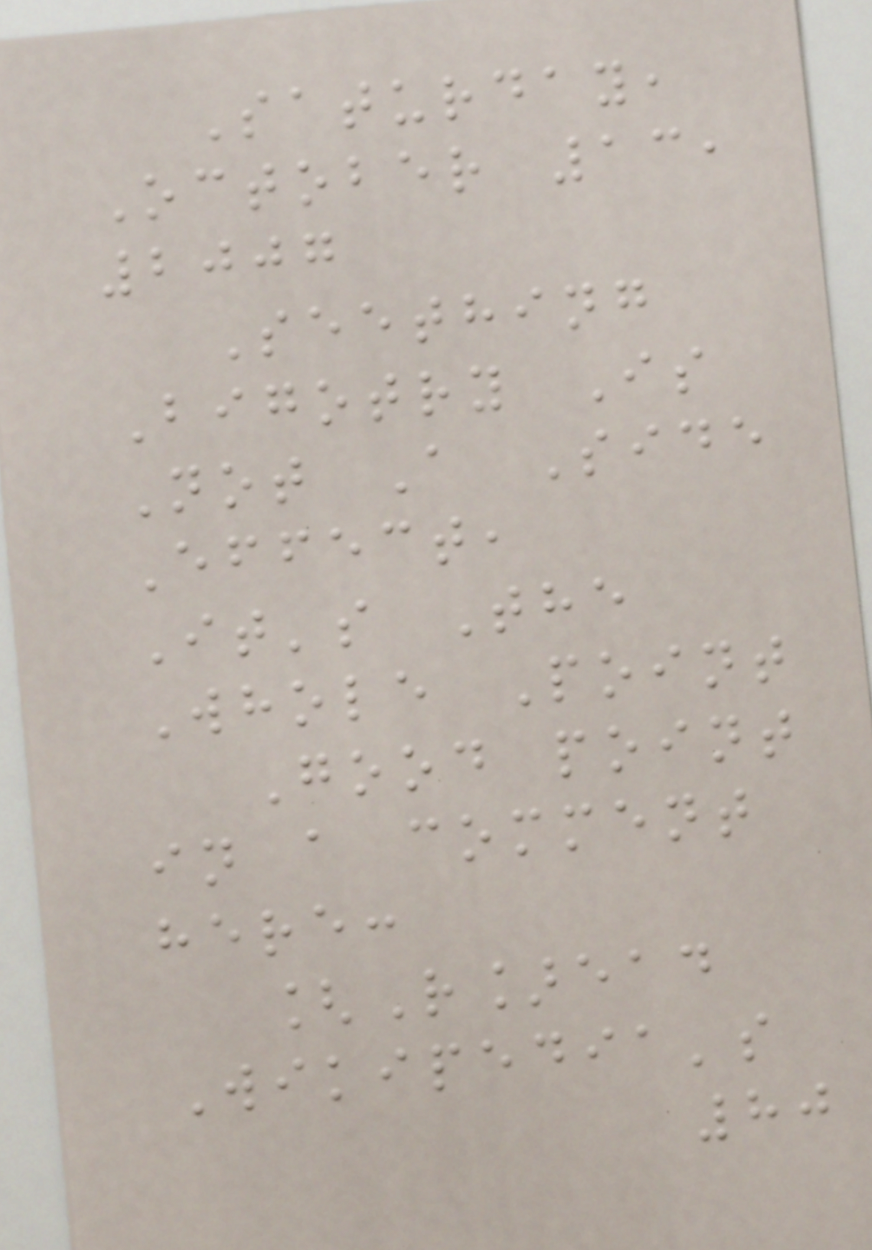Saturday,
October 13,
2007
Seething
Bigotry Is
Not A Side
Effect,
It's The
Whole Point
Good point
in a comment
here:
[R]ead
Wikipedia's
80
